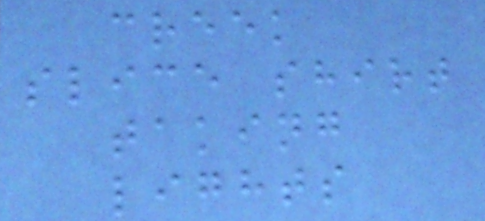creek
slice shirt
taking
lights
